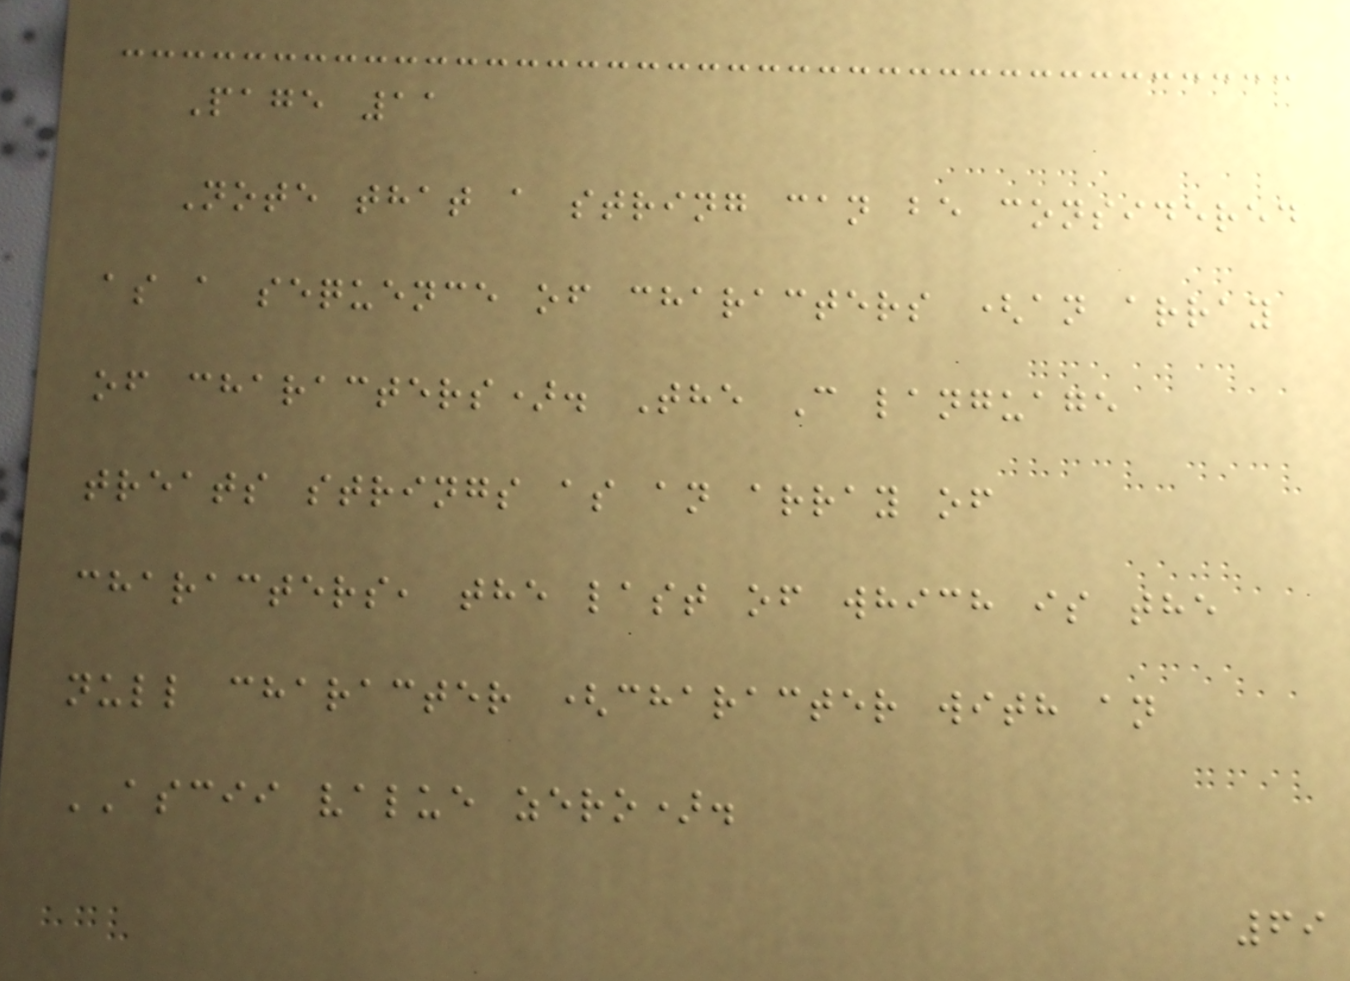Page 11
Note that a string can be considered
as a sequence of characters (an array
of characters). The C language
treats strings as an array of
characters, the last of which is the
null character (character with an
ASCII value zero).
69
